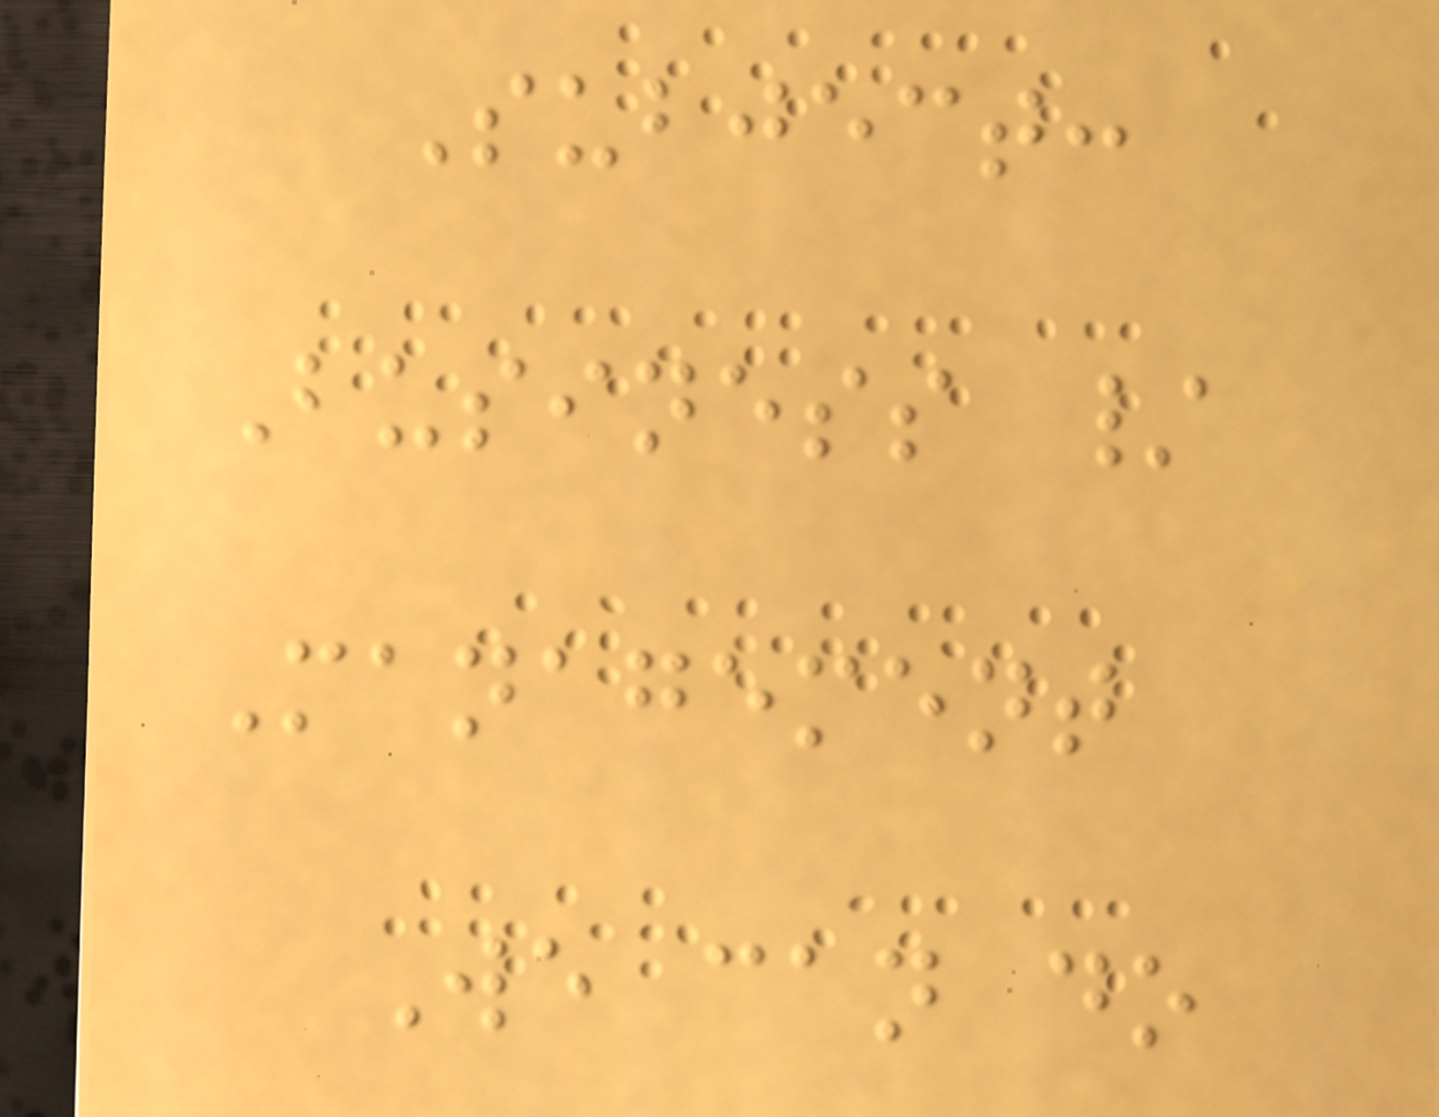Subject:
Business /
Management
We can do
